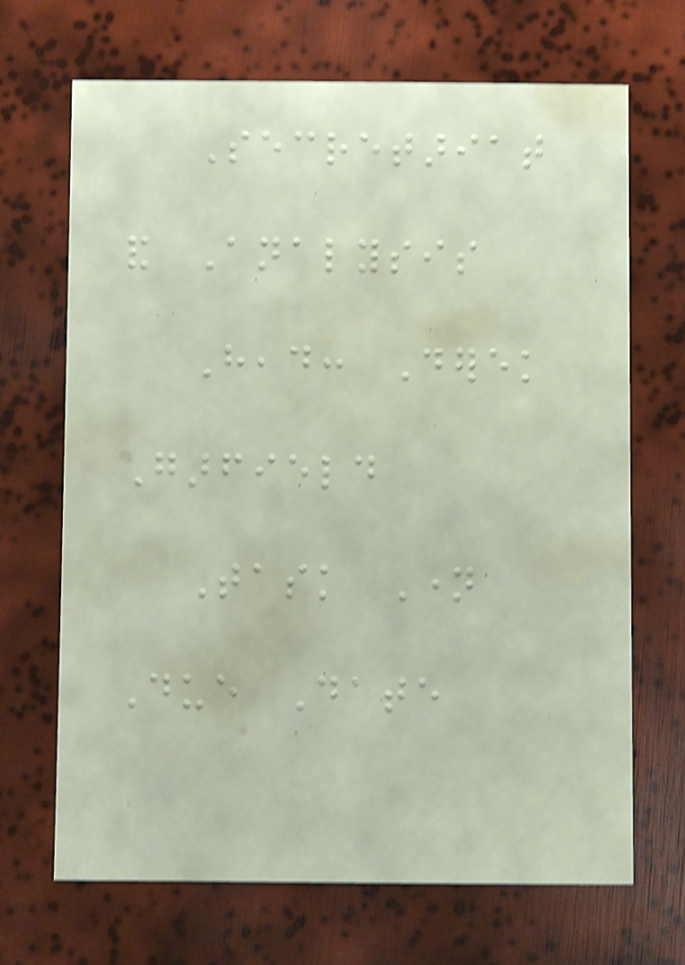Secretariat
and Analysis
Head: Derek
Garfield
Task Name
Due Date
